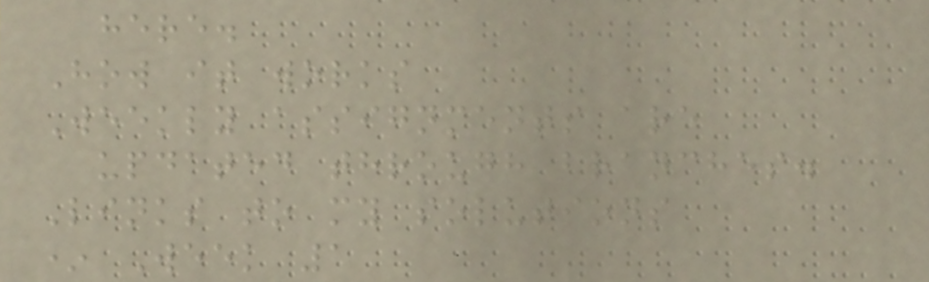here.
How it works
Weekly assignments are
updated through branches.
Links to my solutions
* Week 1
